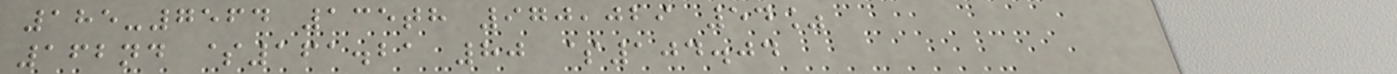185-7564 135th 970,029 54%
162nd $161.21 80 $104.04
